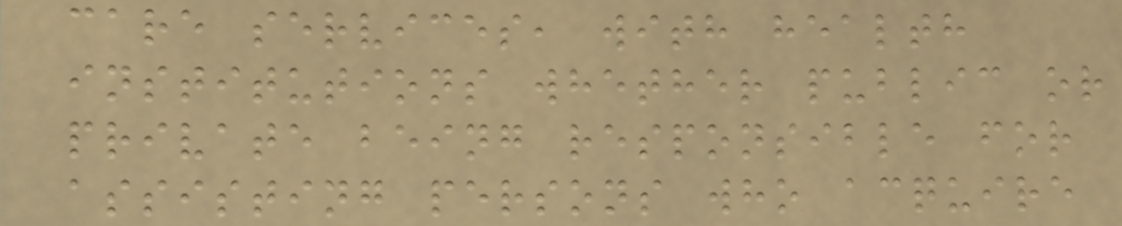care services, with health
institutions whether public or
private being responsible for
assisting persons who acquire
